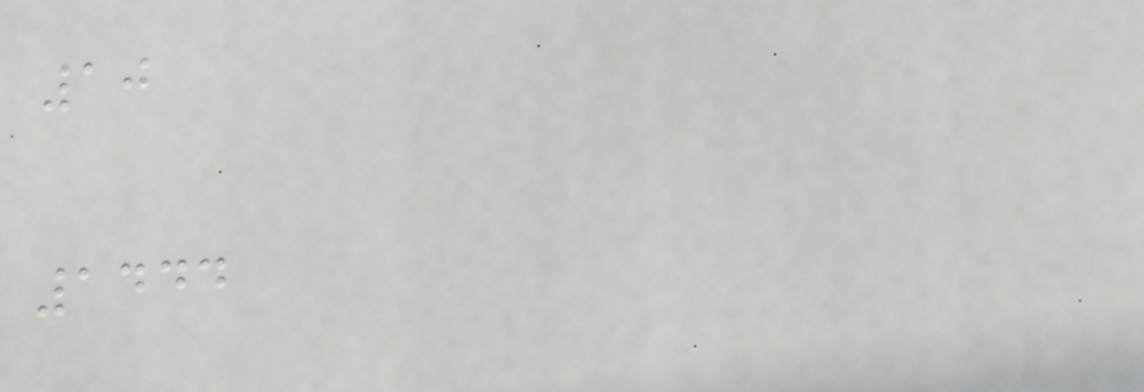10
1444
